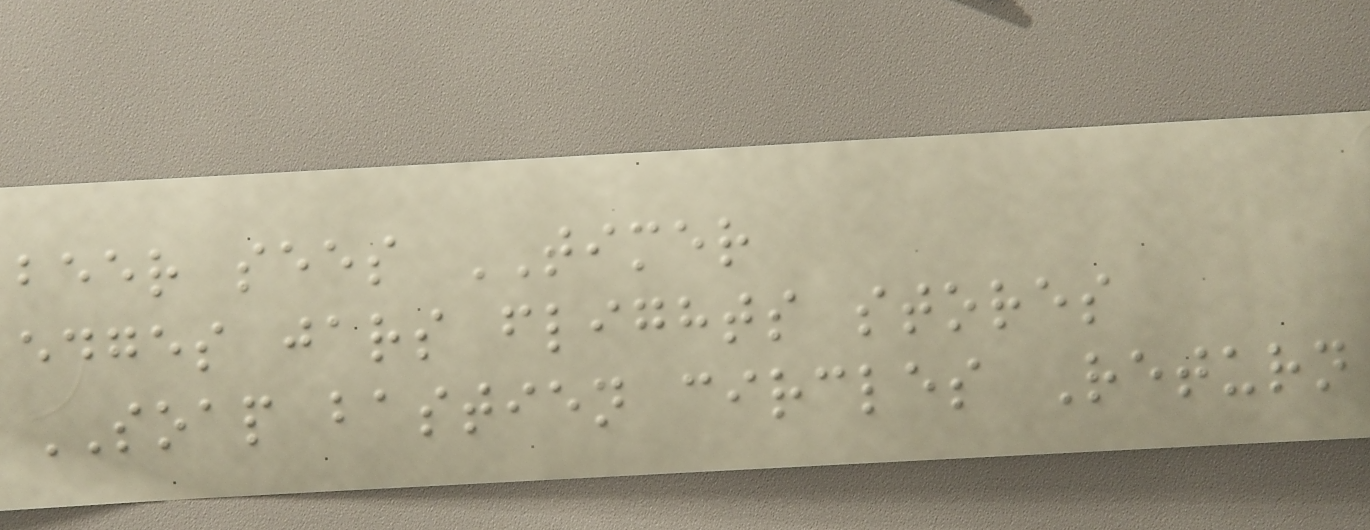beer sees TIMER
edges jars flights stores
SOAP bastien circles Return
